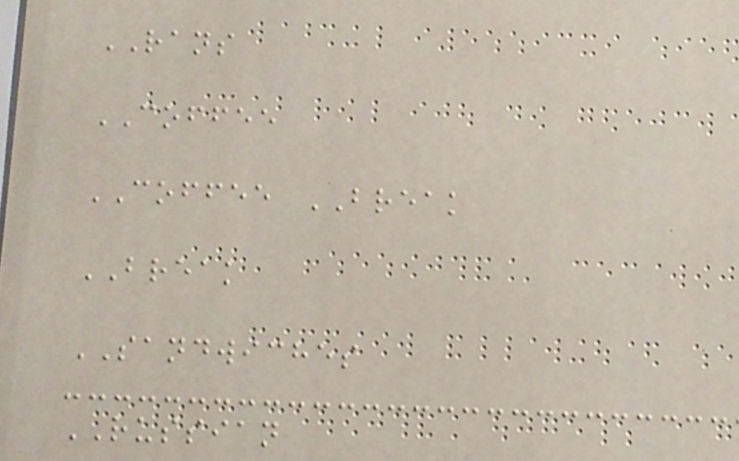RANS
COFFEE
COFFEE BREAK
BREAK
SANDWICHES
RUSSIAN
